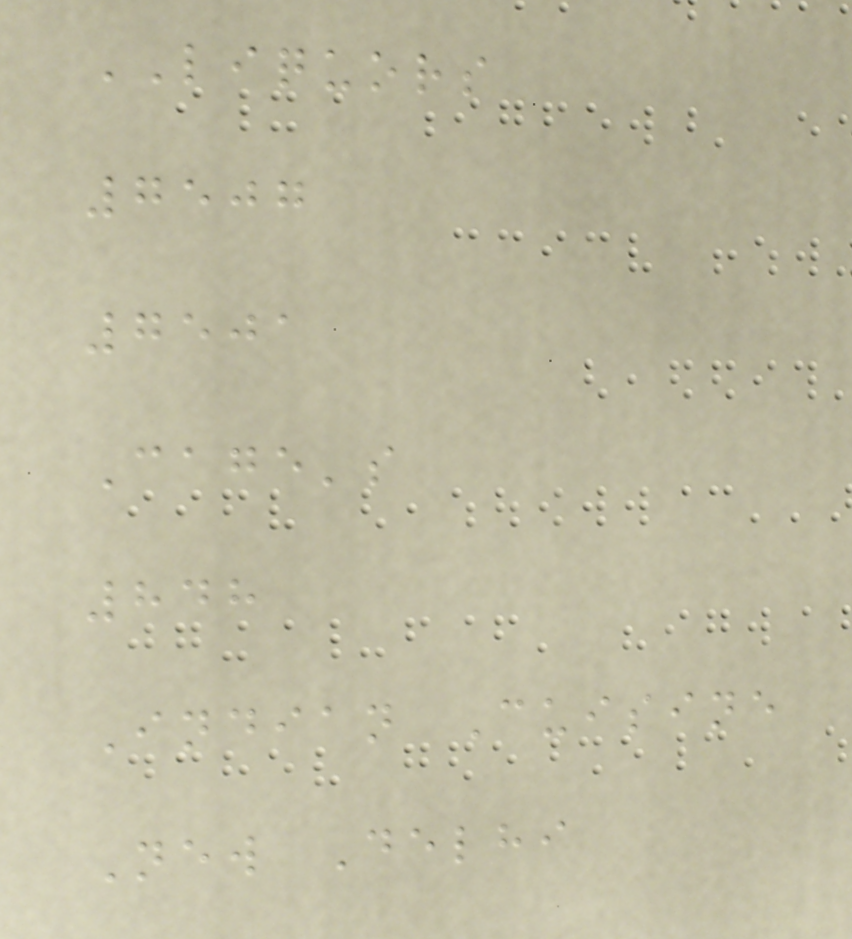LIQUORS
7507
7501
Cage's
848
Indian Cuisine
New Delhi
